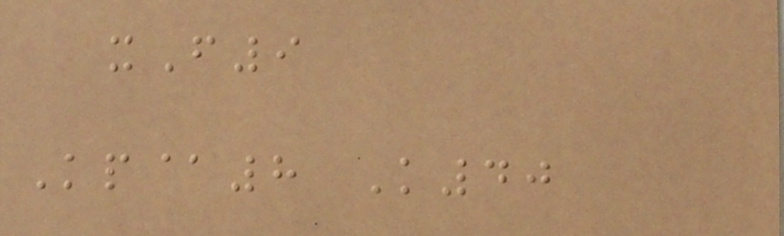xF9
Kp@8 K40
